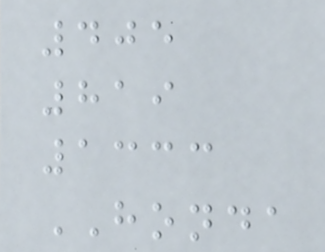405
819
1333
HONDA
